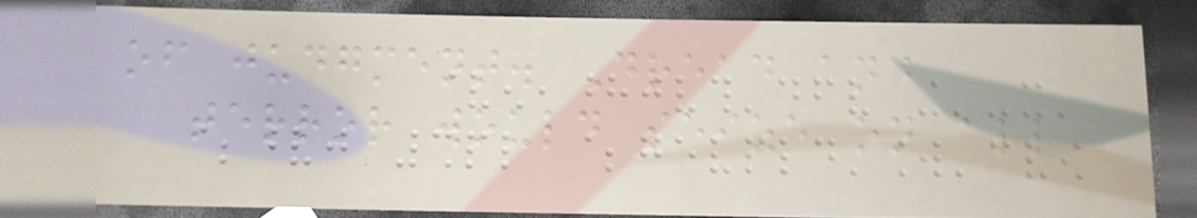of judgment. Dread and
terror would seize on all
